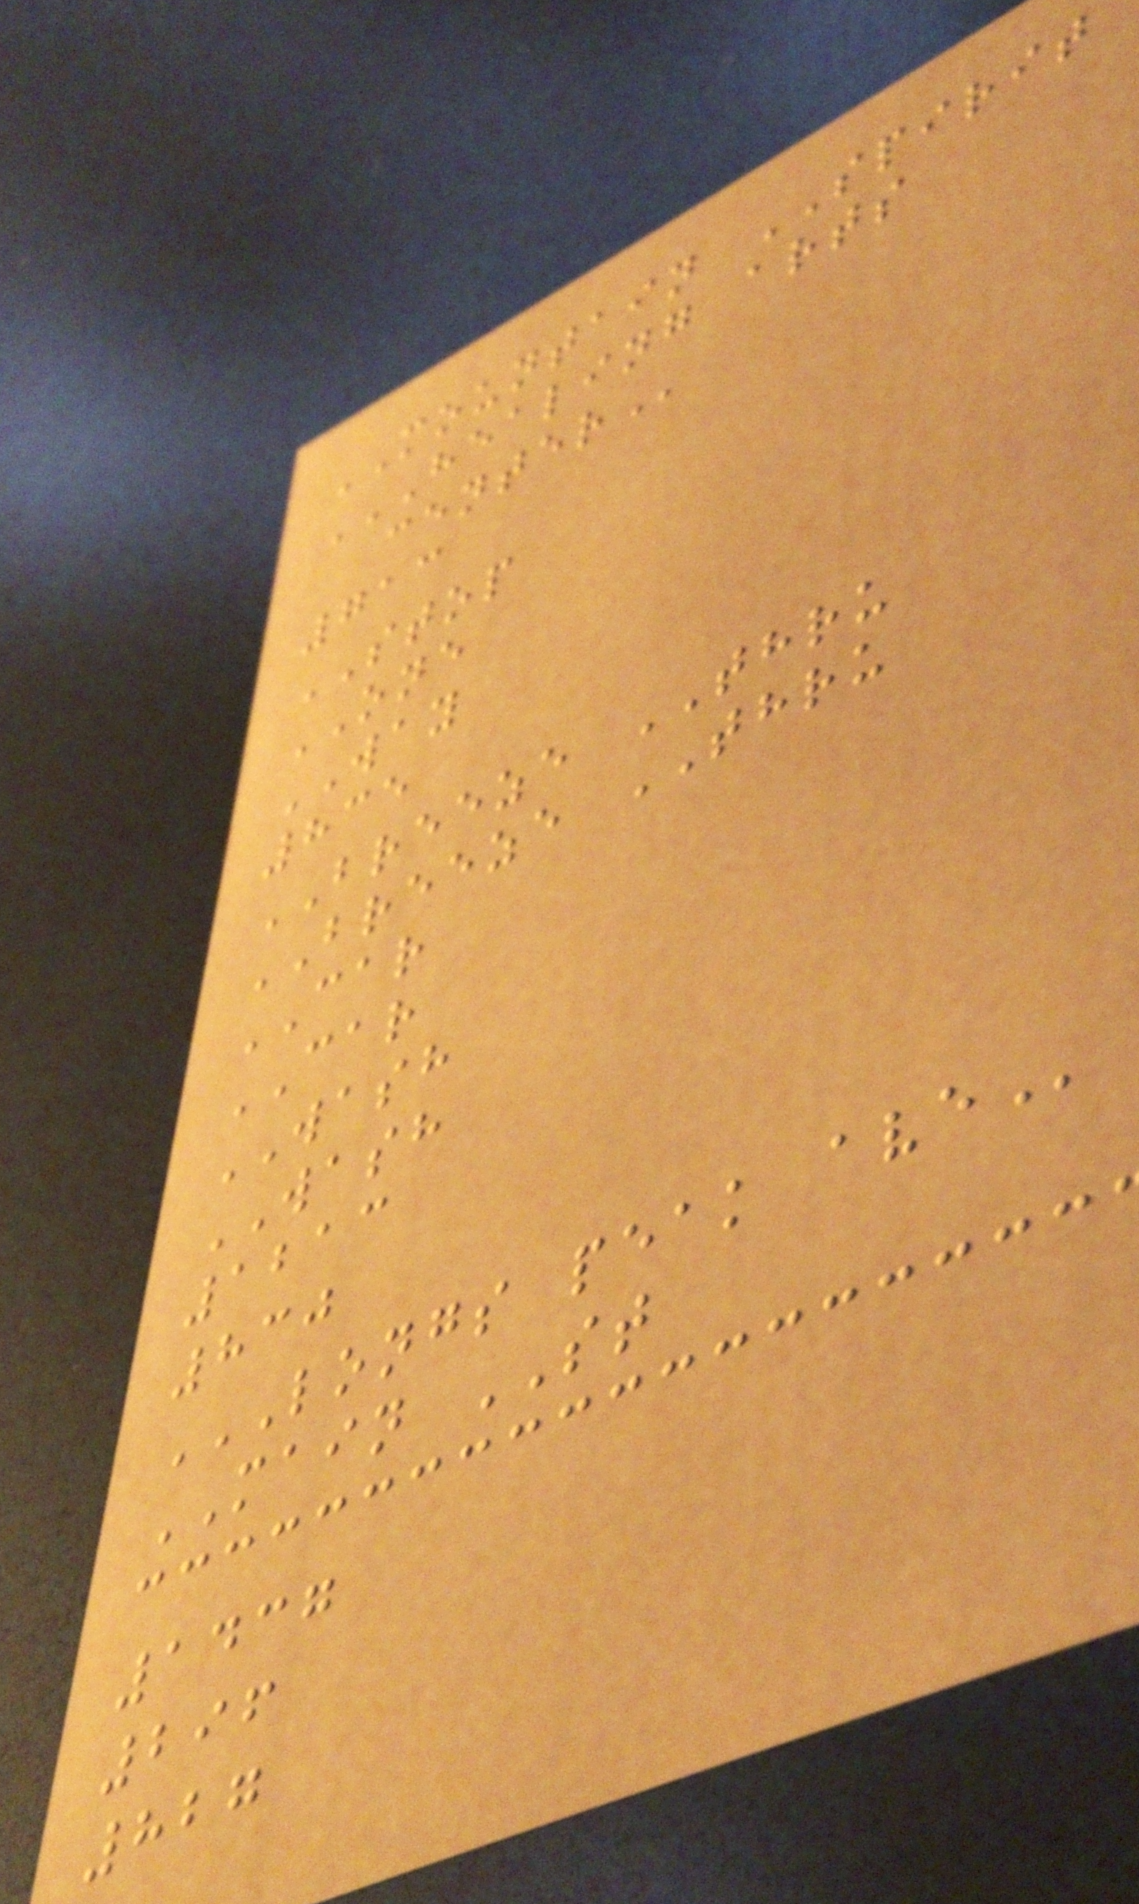MOUNTAIN SPIRIT
HEALING ARTS
CENTER
713
STOP
ONE
WAY
835
BREEZE THRU
BREEZE THRU
CAR
CAR
WASH
WASH
1213
830
LONGS PEAK AVE
MAIN ST
1437
296
827
